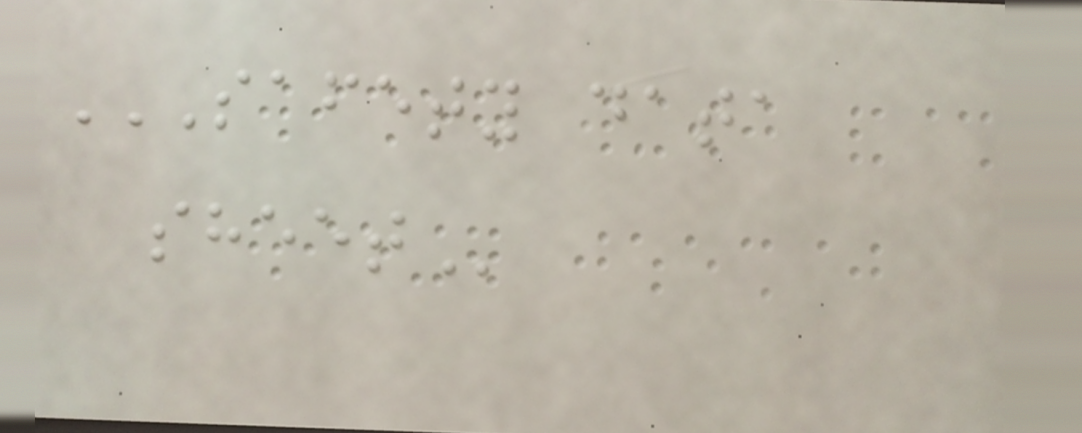SAFETY DATA
SHEET
